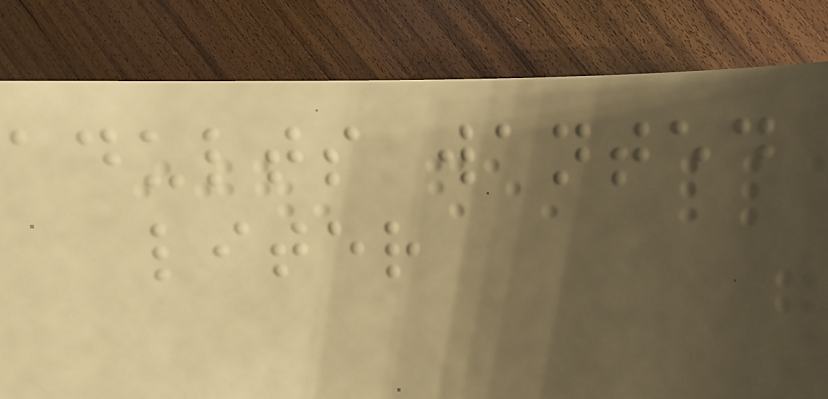adults wanted
liter
